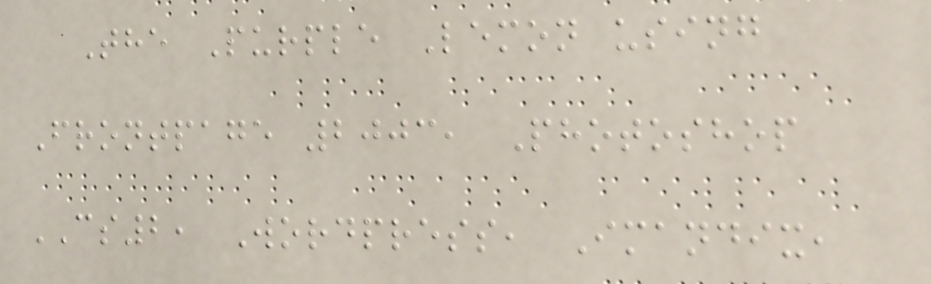The Purple Lemon using
Frontpage 2003, Photoshop
CS2, Wordpress, Imandix,
